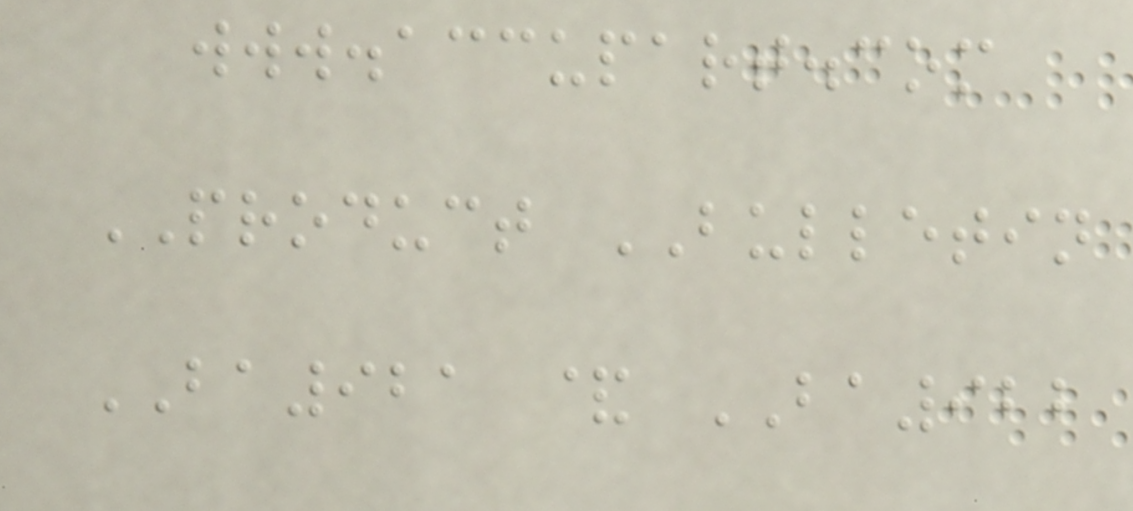www.accupart.com
PRODUCT BULLETIN
BA921 & BA922
